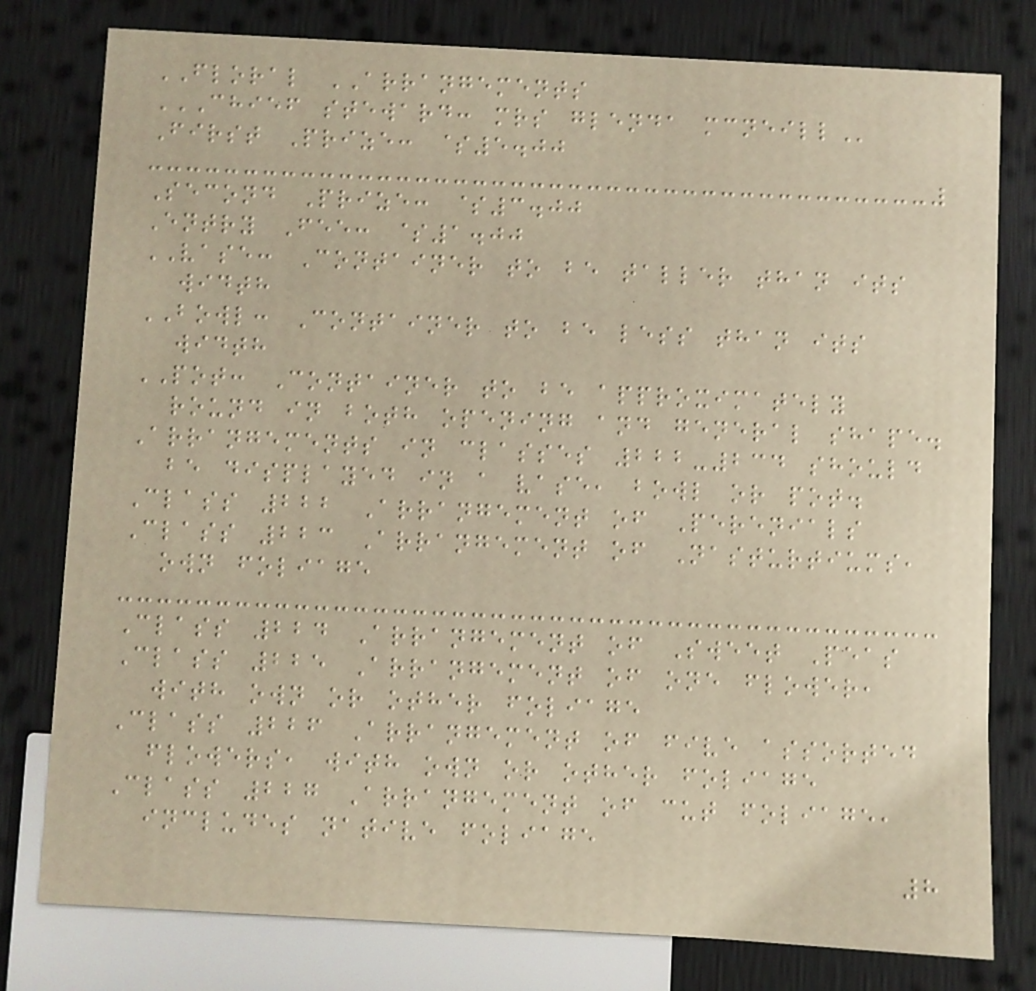FLORAL ARRANGEMENTS
CHIEF STEWARD: MRS GLENDA MCNEILL
First Prize: $5.00
Second Prize: $3.00
Entry Fee: $1.00
VASE: Container to be taller than its
width
BOWL: Container to be less than its
width
POT: Container to be approximately
round in both opening and general shape.
Arrangements in classes 222-234 should
be displayed in a vase, bowl or pot.
Class 222 Arrangement of Perenials
Class 223 Arrangement of Nasturtiums,
own foliage
Class 224 Arrangement of Sweet Peas
Class 225 Arrangement of one flower,
with own or other foliage
Class 226 Arrangement of five assorted
flowers, with own or other foliage
Class 227 Arrangement of cut foliage,
includes native foliage
8
